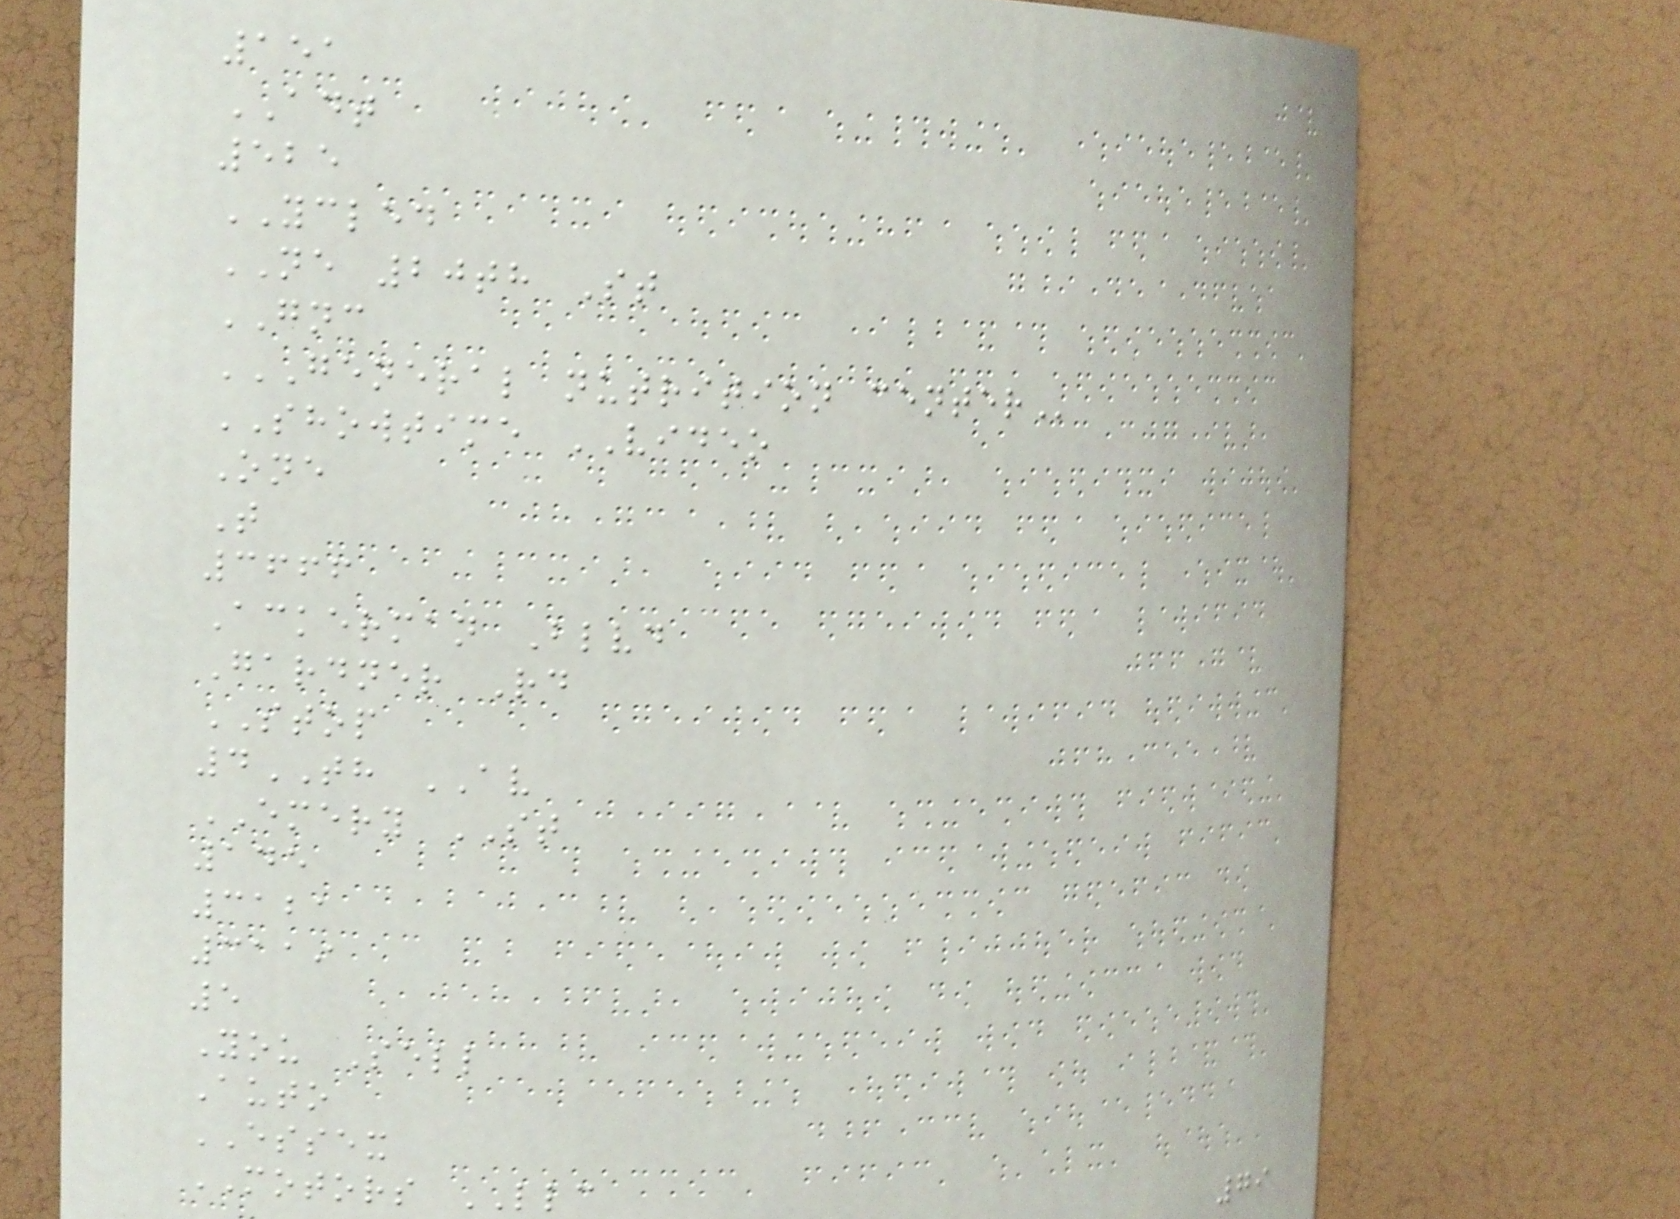151
ADT
525
YCLED
NE 20th St
GNC
GENERAL NUTRITION CENTER
SHOWTIME VIDEO
One
T
3666
Ackerman Blvd
Gardner Rd
STOP
4TH AV
EMERY ST
145
3121
3119
5
You Sell
Auto
ESSEX
MOTORS LLC
79
